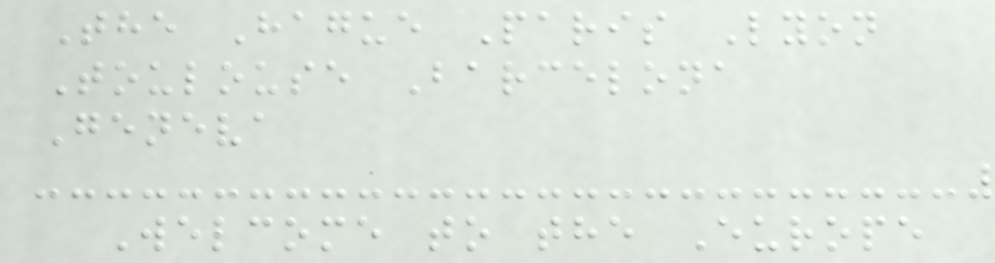The Hague Paris Lyon
Toulouse Barcelona
Geneva
Welcome to the Europe
